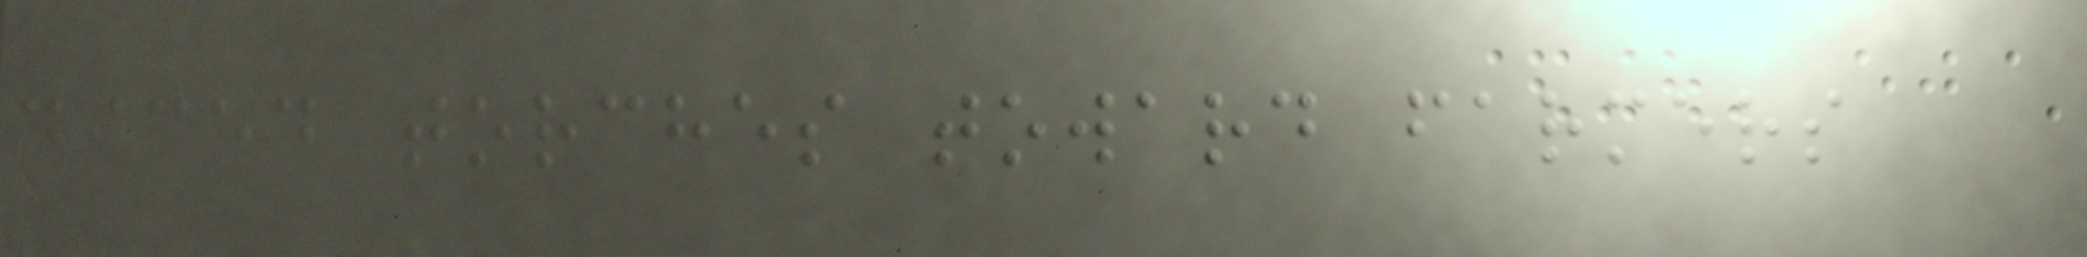diced torches toward farmers
